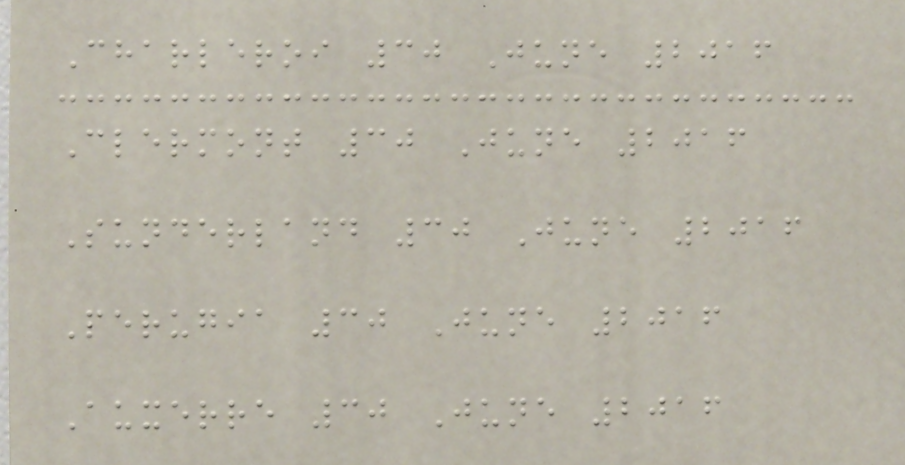Charleroi 30 June 2016
Clermont 30 June 2016
Sunderland 30 June 2016
Perugia 30 June 2016
Auxerre 30 June 2016
